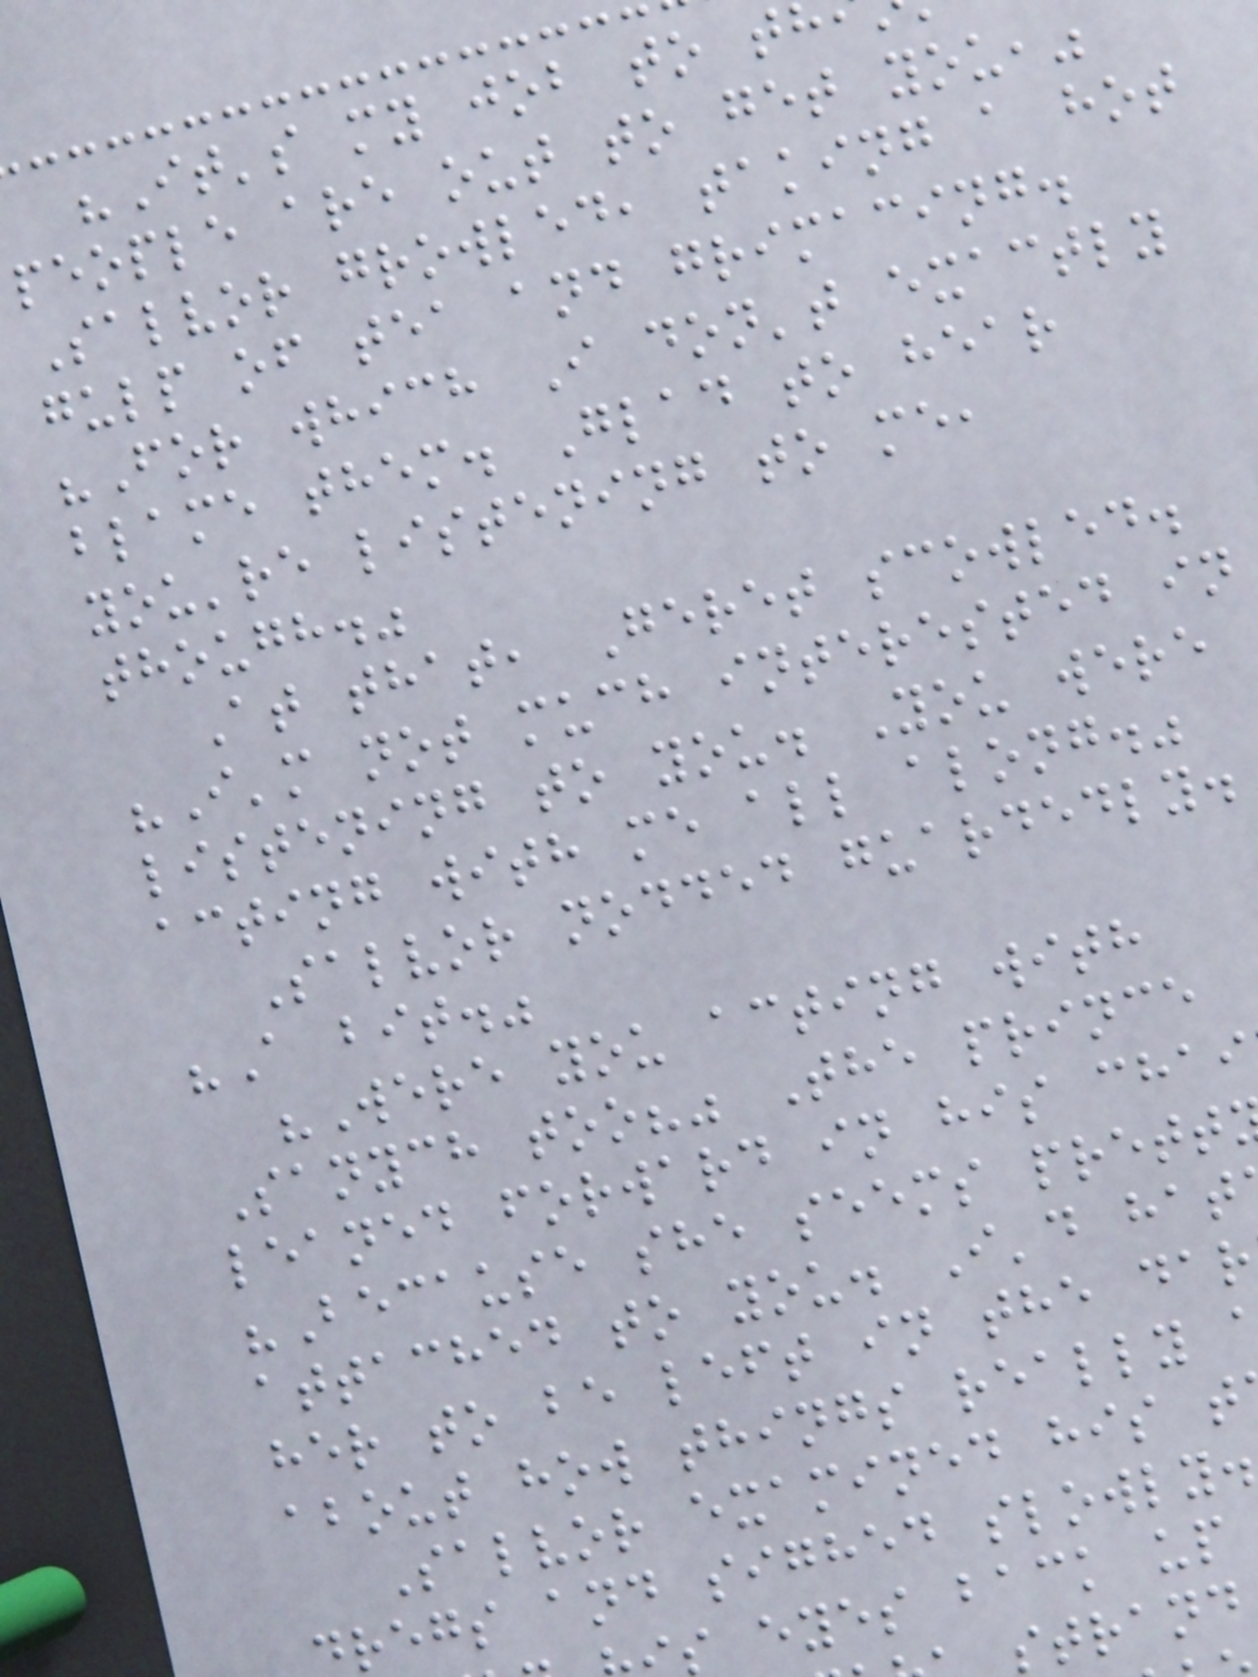"It's my job to t
people are out to get you,"
Salvor growled, taking a hot
gulp of tea and grimacing.
"For which I don't exactly
blame them. Glad to hear
you're listening to me,
though."
At that, Geret scowled.
"I'm not much interested in
listening to you. You were
acting with me all along."
Salvor nodded guardedly.
"A bit."
"Were you acting with
Sanych too?" The prince
leaned forward in his chai
"Because she seems prett
attached to you. I'd hat
her to be left in the dar
about how things really
Salvor examined his t
regs and sighed slowly.
s eyes back up
